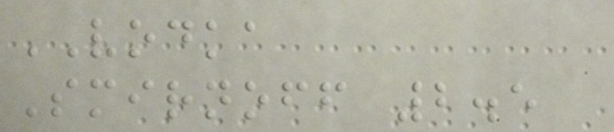VODKA
Smirnoff 2.5
